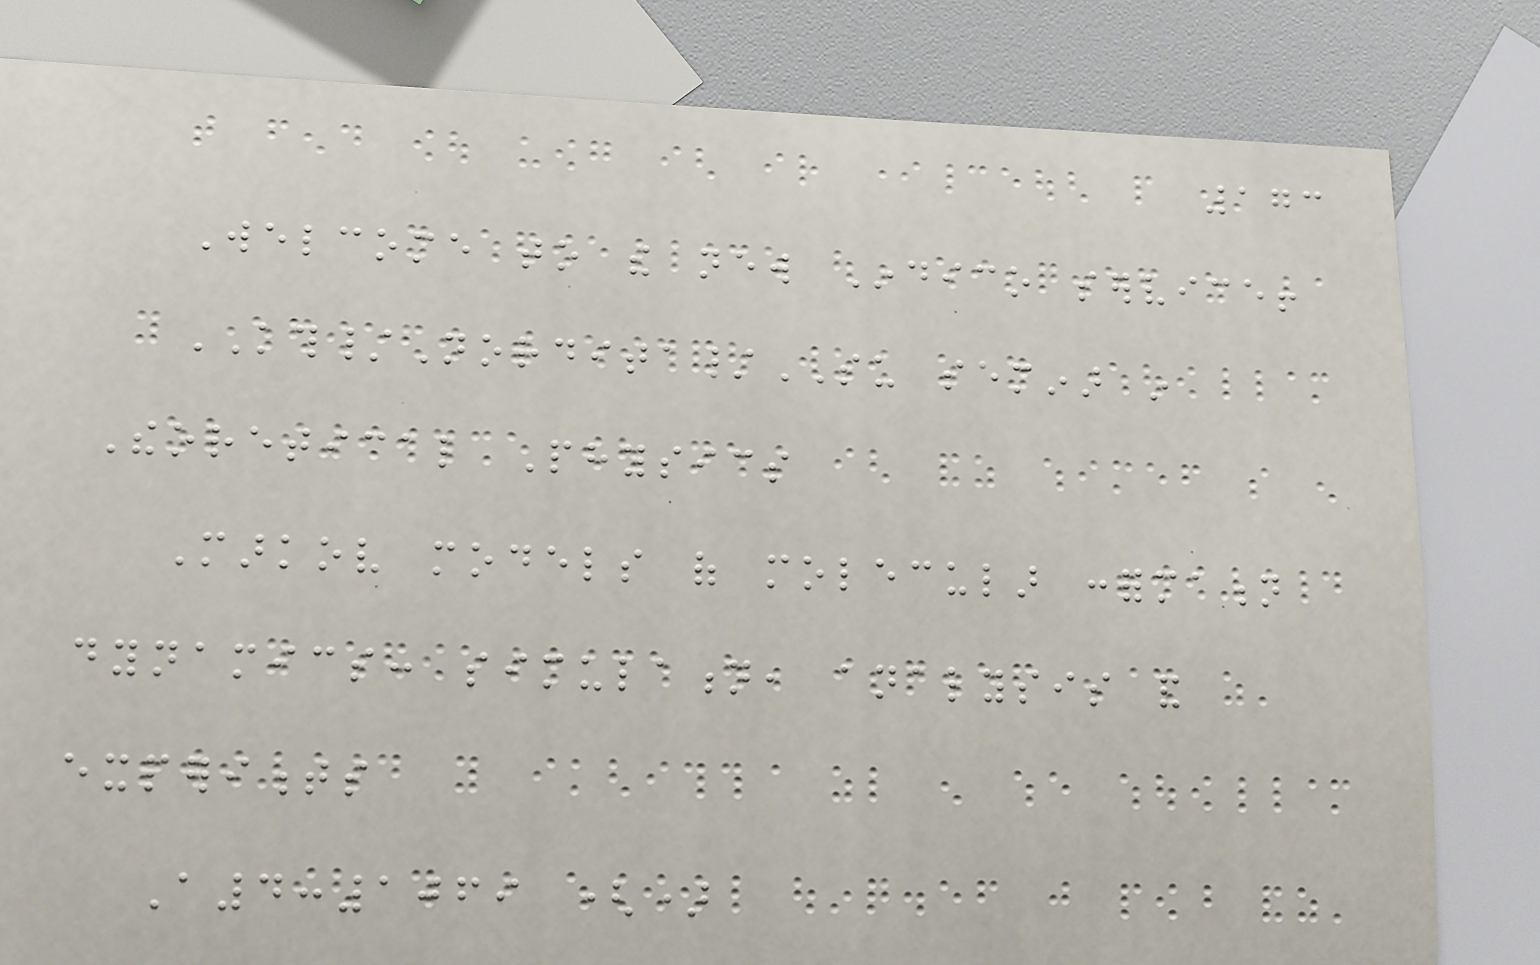173
Welcome to the new Indico service!
KTH/Nordita/SU seminar in
Theoretical Physics
Markov models of molecular conformation
dynamics: simulation, analysis and
experiments
A4:1069 ()
